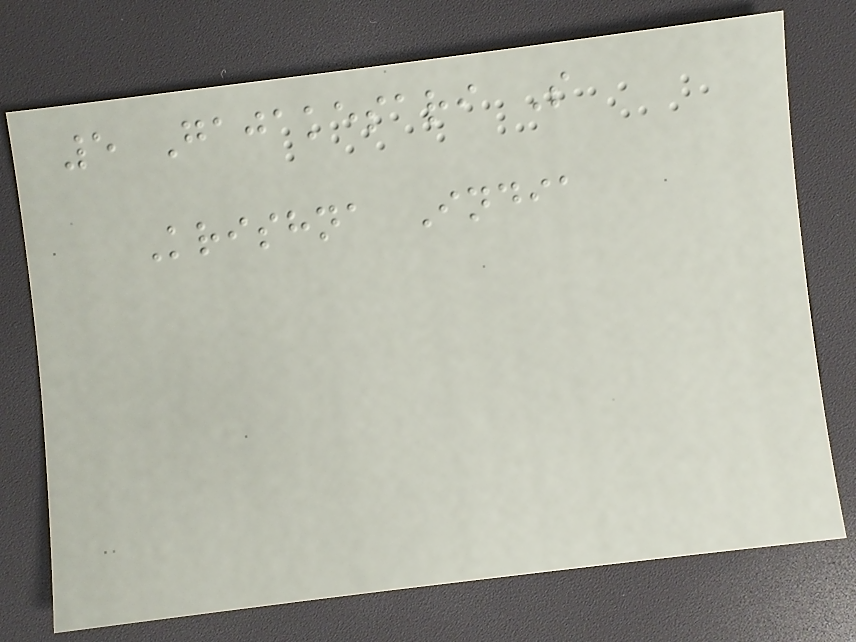5 Gajakesari S
Krishna India
